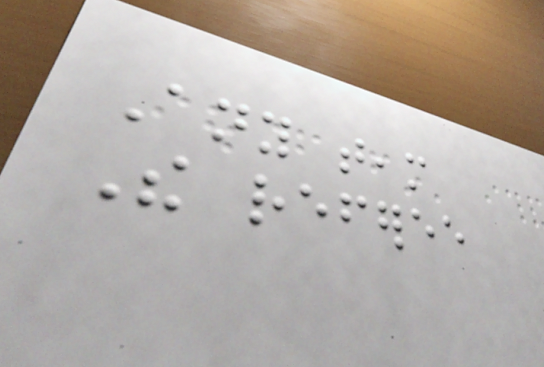Any team
The referee
